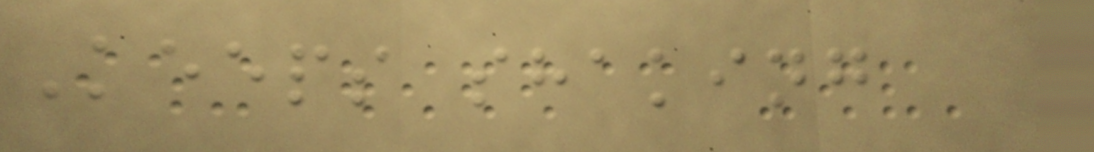Keeps shaking
